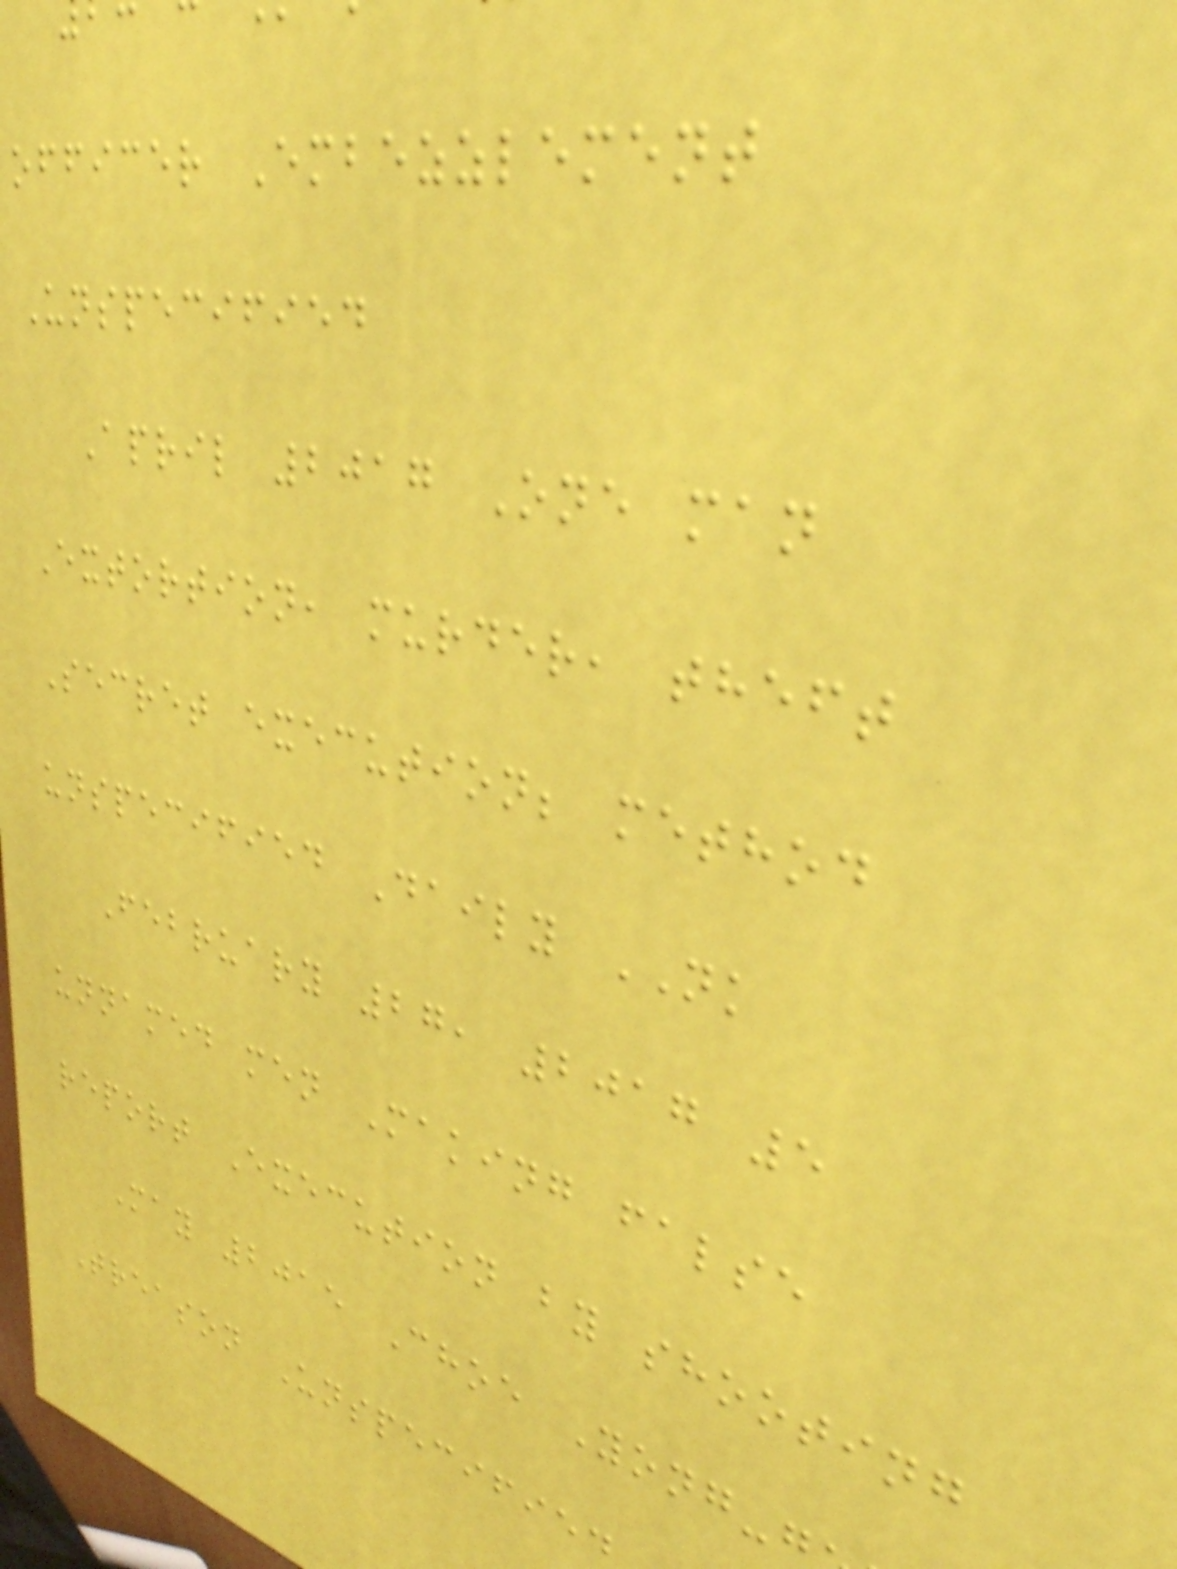officer Embezzlement
Unspecified
April 2017 One man
Extortion, murder, theft
Secret execution; method
unspecified Daily NK
February 27, 2017 5
unnamed men Making false
report Execution by shooting
May 2015 Choe Yong-g
Treason Unspecified
